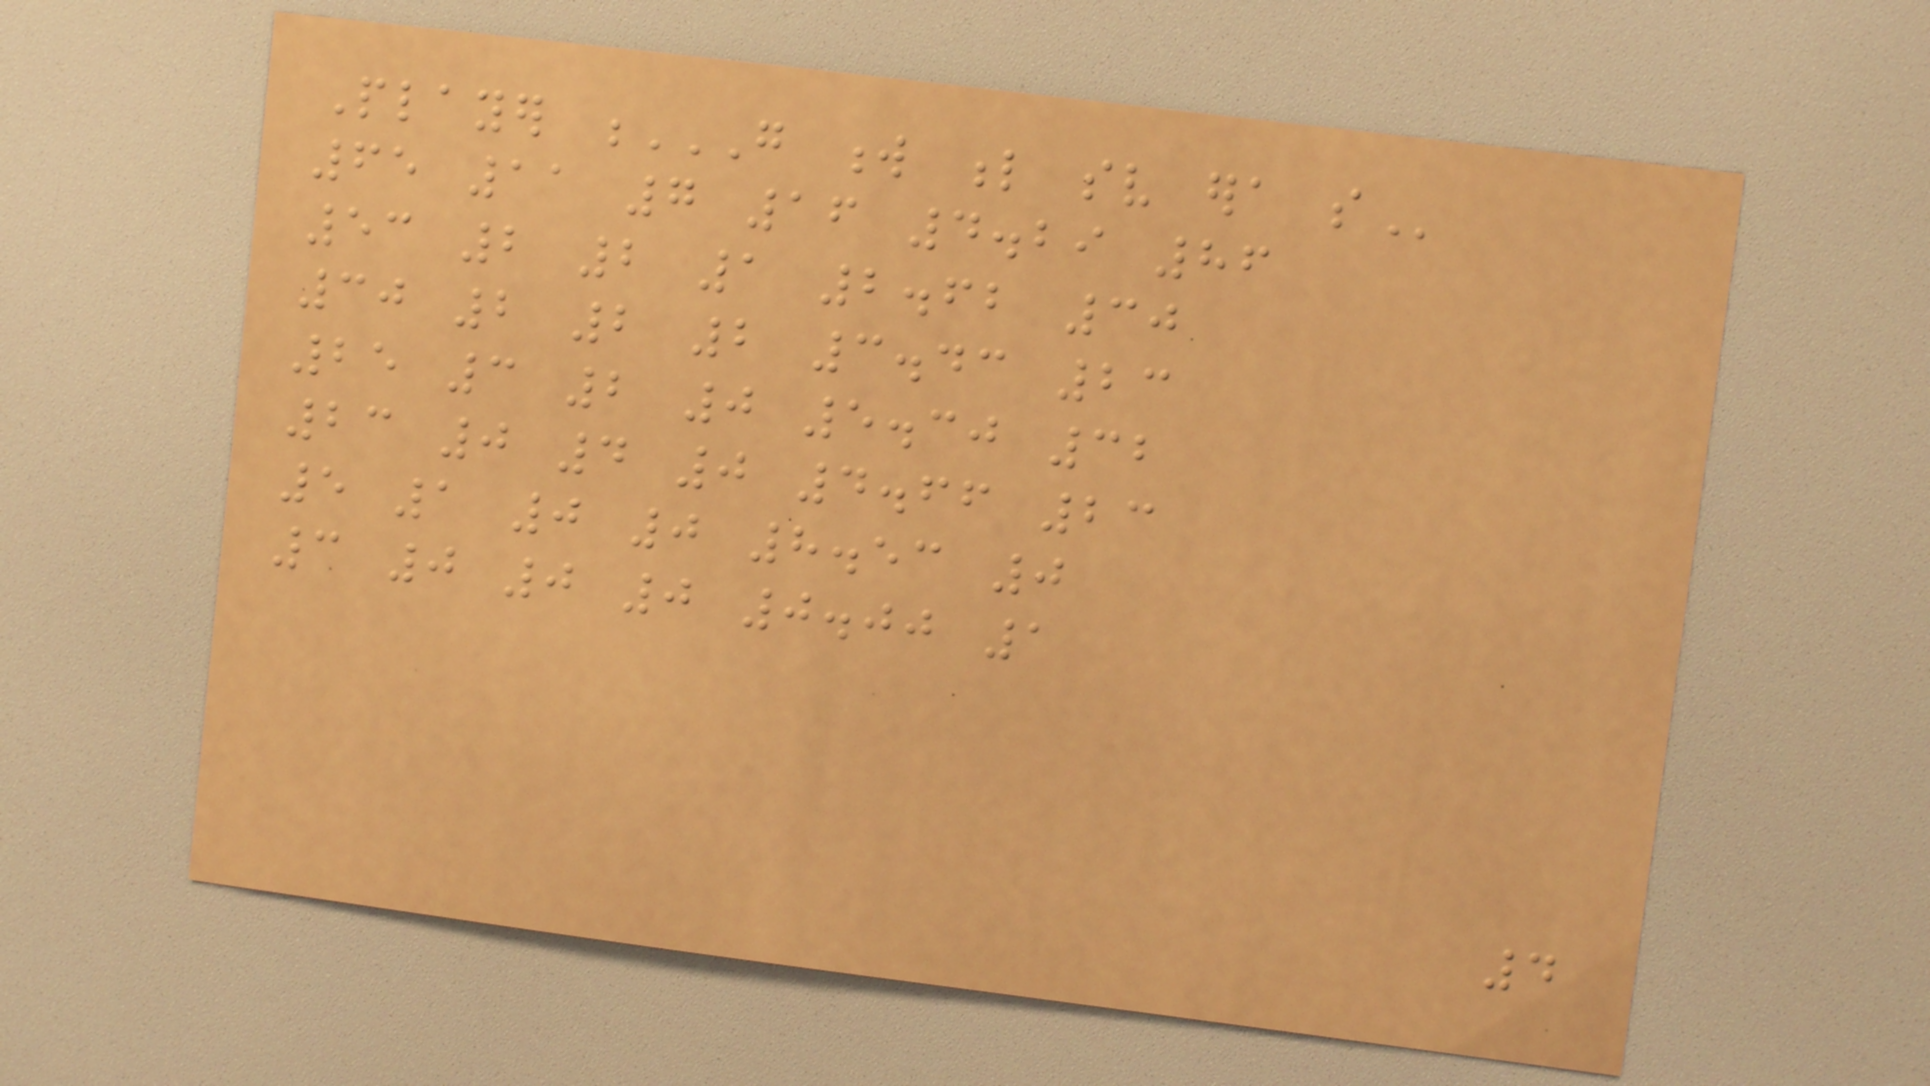Player G W L SV ERA SO
65 11 7 16 4.29 86
53 2 2 1 2.62 30
30 2 2 2 3.43 23
25 3 2 0 5.30 32
23 0 4 0 4.66 23
5 1 0 0 8.53 0
3 0 0 0 0.00 1
4
